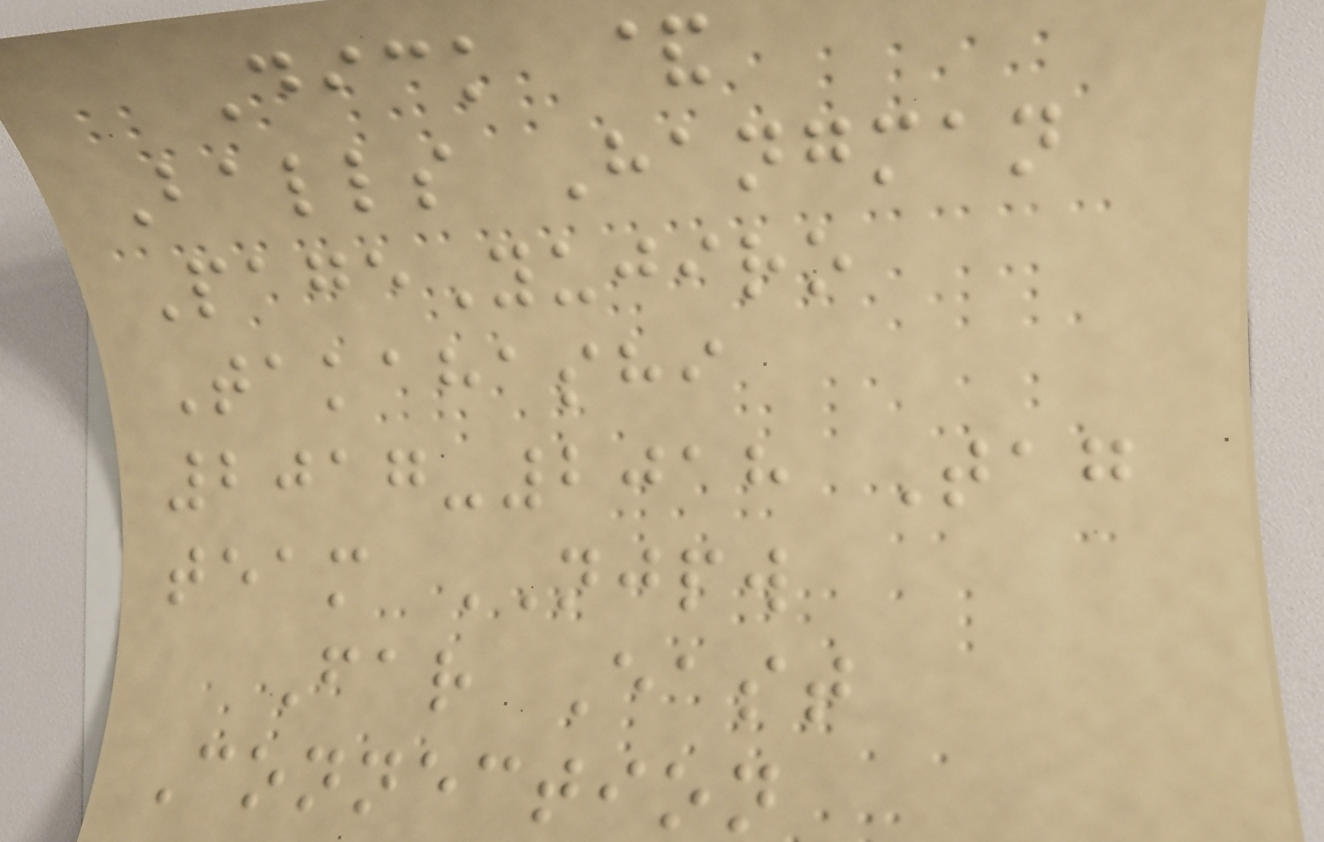Dick &
Balls Hangman
PageYujiro
Takahashi
2017-2018 Tag
team NJPW
Far East
Connection
